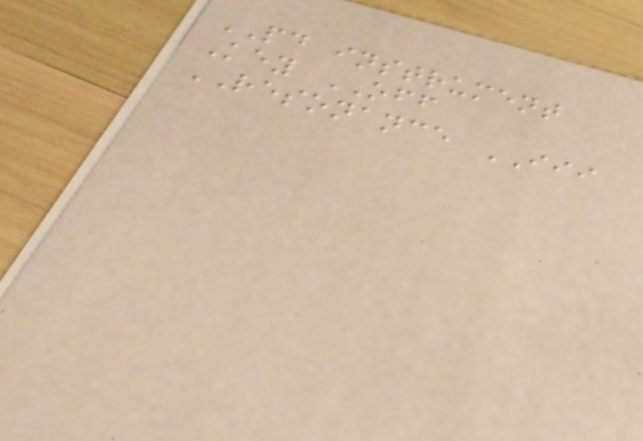PD instrument
Key OFF
RESONANCE III
